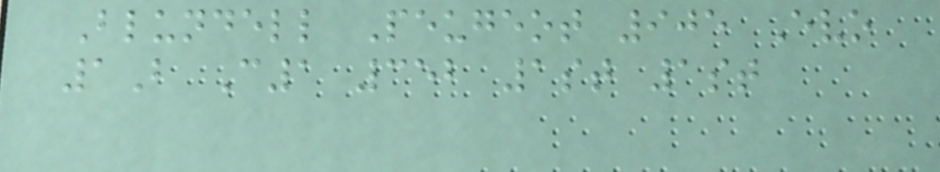Blundell Peugeot 905 Evo
1B C1 352 1st 1st
